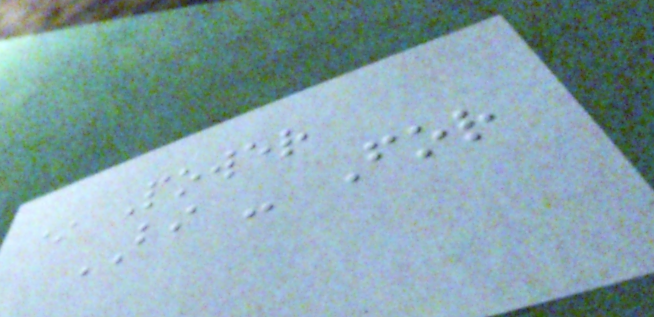* Power
BI - For
